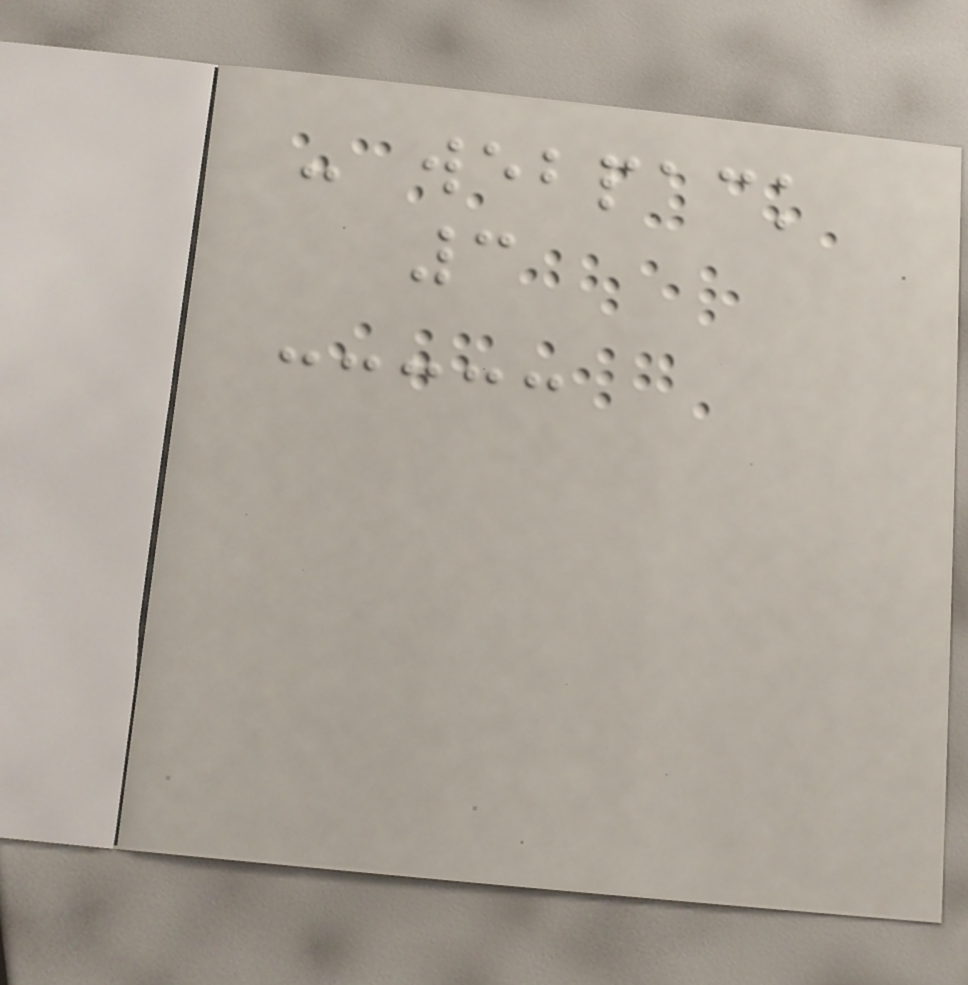- webpack
3
